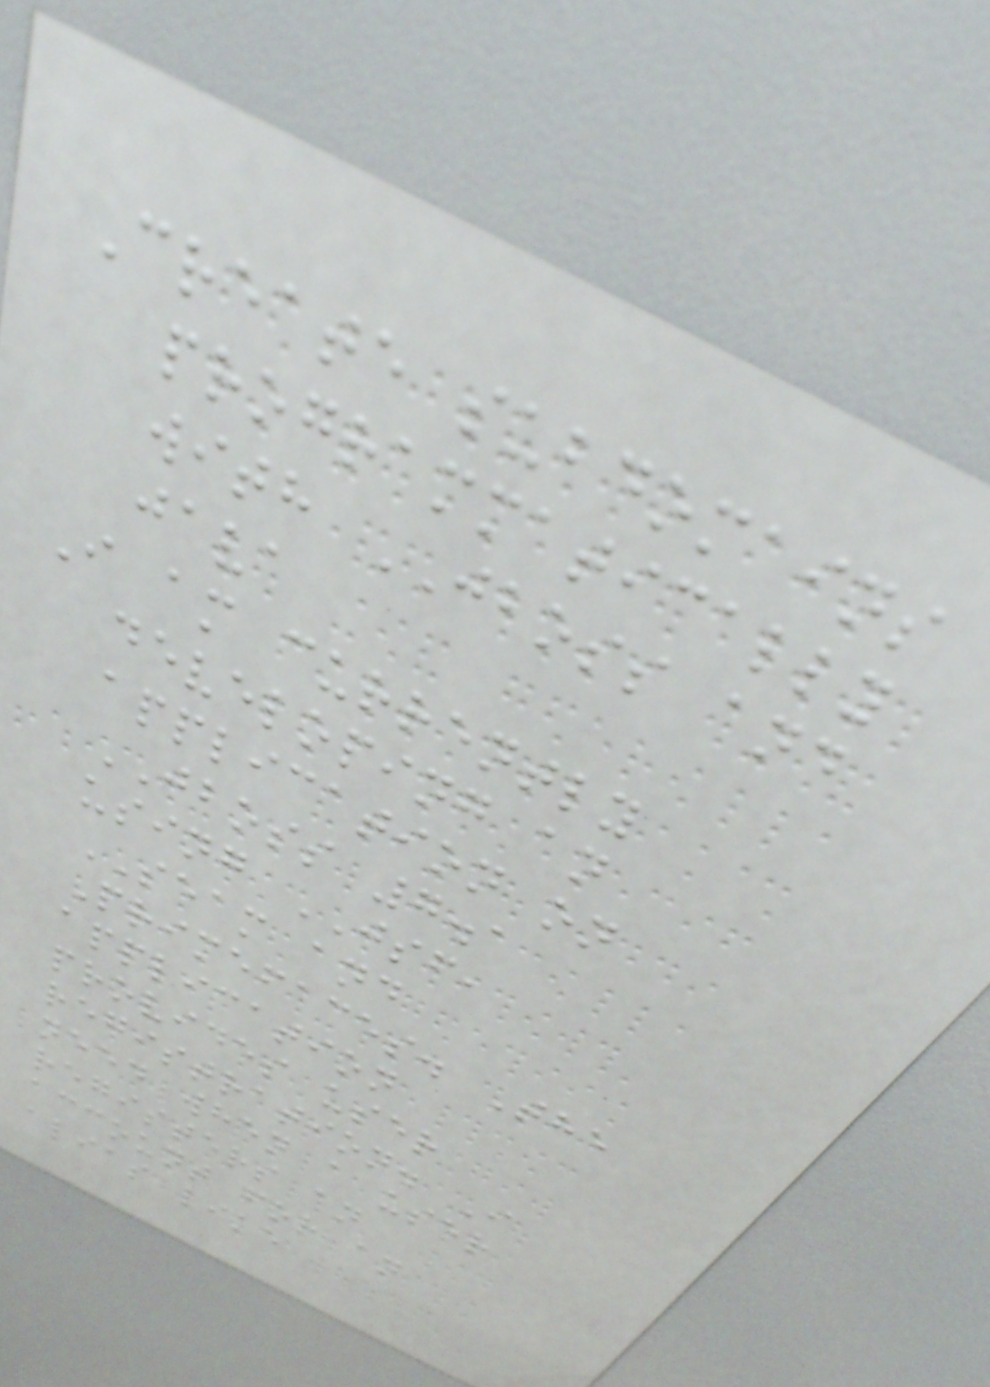Create subdomains
programmatically
with JBOSS and
java
I am currently
developing an
application on
JBOSS 7.1
using JSF,
SEAM and
Primefaces. The
application
provides user
registration. I
need when a user
registers an
account for an
alias like
